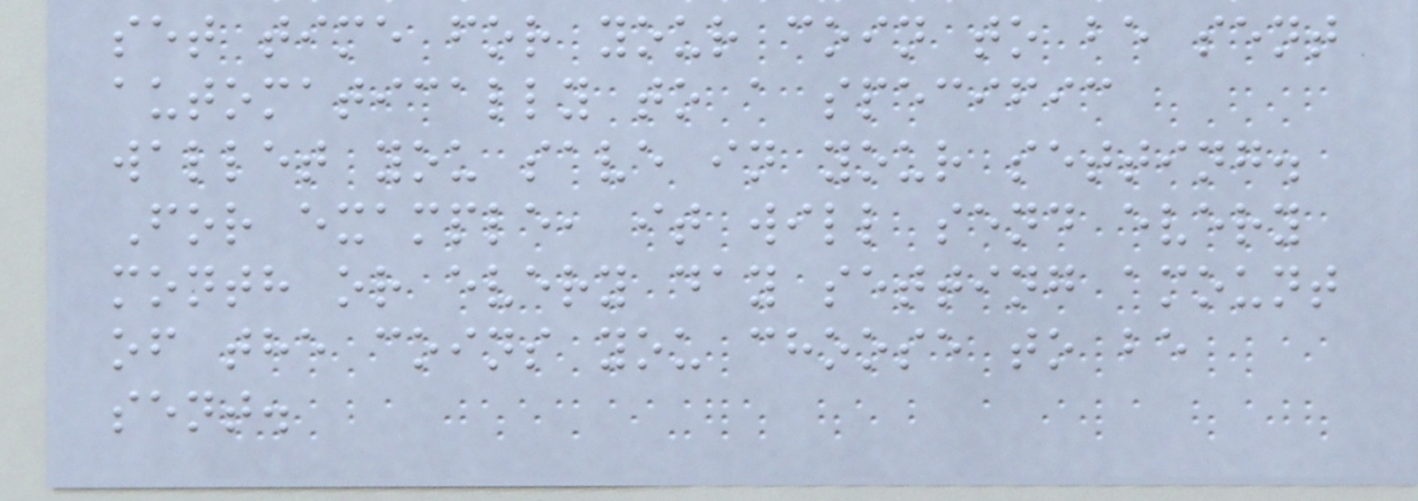set time for your coin to be sent
automatically to a specific
wallet you save in your setting.
For example, it will send every
month or every day setting amount
of the coins you choose to be
sent.
